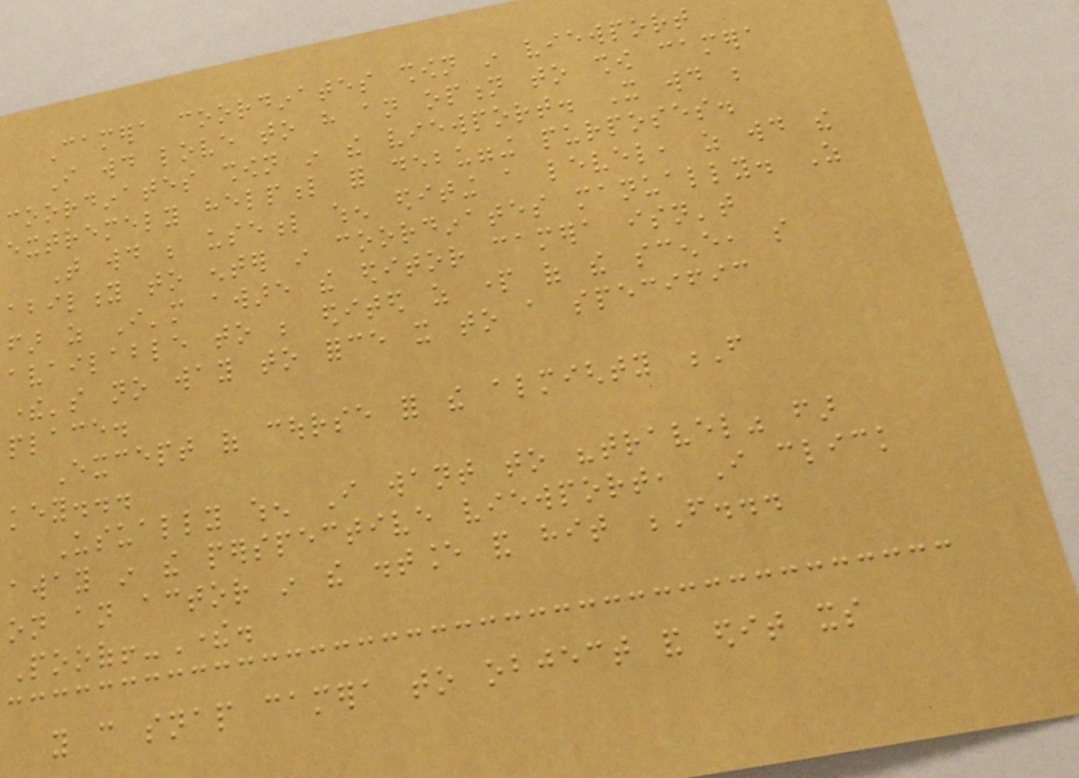Camera coordinates shown in viewport
I would love to have an option to show camera
coordinates shown in the viewport. It would be
extremely helpful for debugging purposes.
That would be useful when editing a level, as would the
ability to enter in coordinates manually. As
far as I'm aware the editor camera isn't
available to be edited as part of the scene, so
there's no way to force it to a specific
place.
Except of course for the almighty F
key...
Usually when I want to "travel" far
away in the perspective viewport, I click
on an actor in the distance and hit F...
Pooof!-There.
you can snap camera to object and edit its
